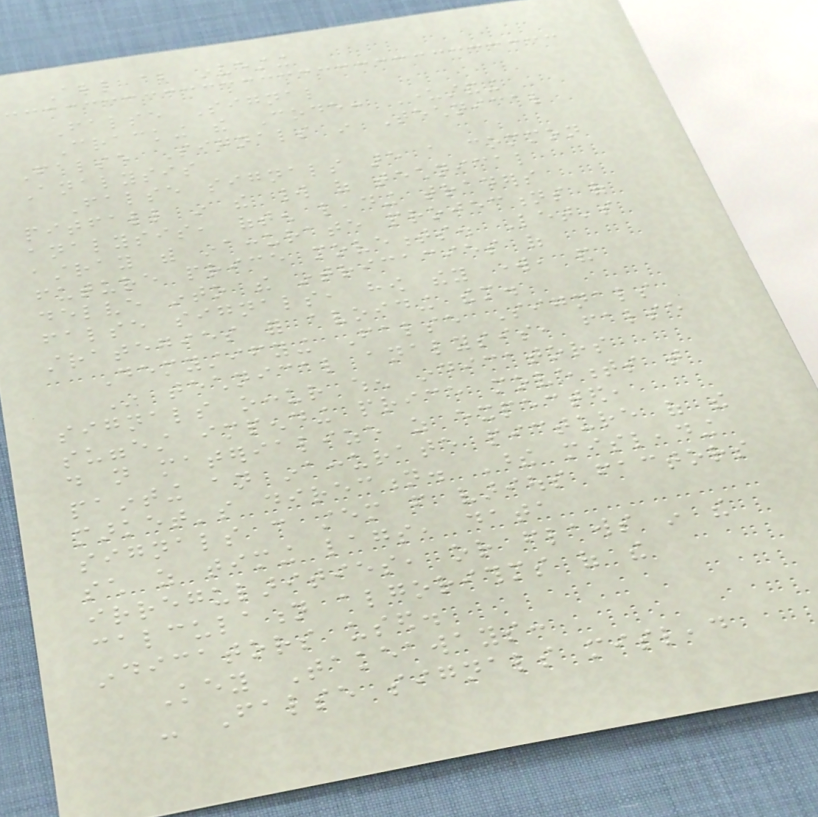All about investing
False Signal
Cracking the Code: Understanding
False Signals in Technical
Analysis
False signals are a common
pitfall in the world of technical
analysis, often leading traders
astray with inaccurate projections of
future price movements. Let's
delve into the intricacies of
false signals, how they work, and
strategies for avoiding them.
Demystifying False Signals
In technical analysis, false
signals occur when indicators
suggest impending price movements that
do not materialize as expected,
painting an inaccurate picture of the
market's direction. These misleading
signals can stem from various factors
such as timing lags, data
irregularities, or flaws in the
calculation algorithms of the
indicators used.
Key Takeaways:
- False signals mislead
